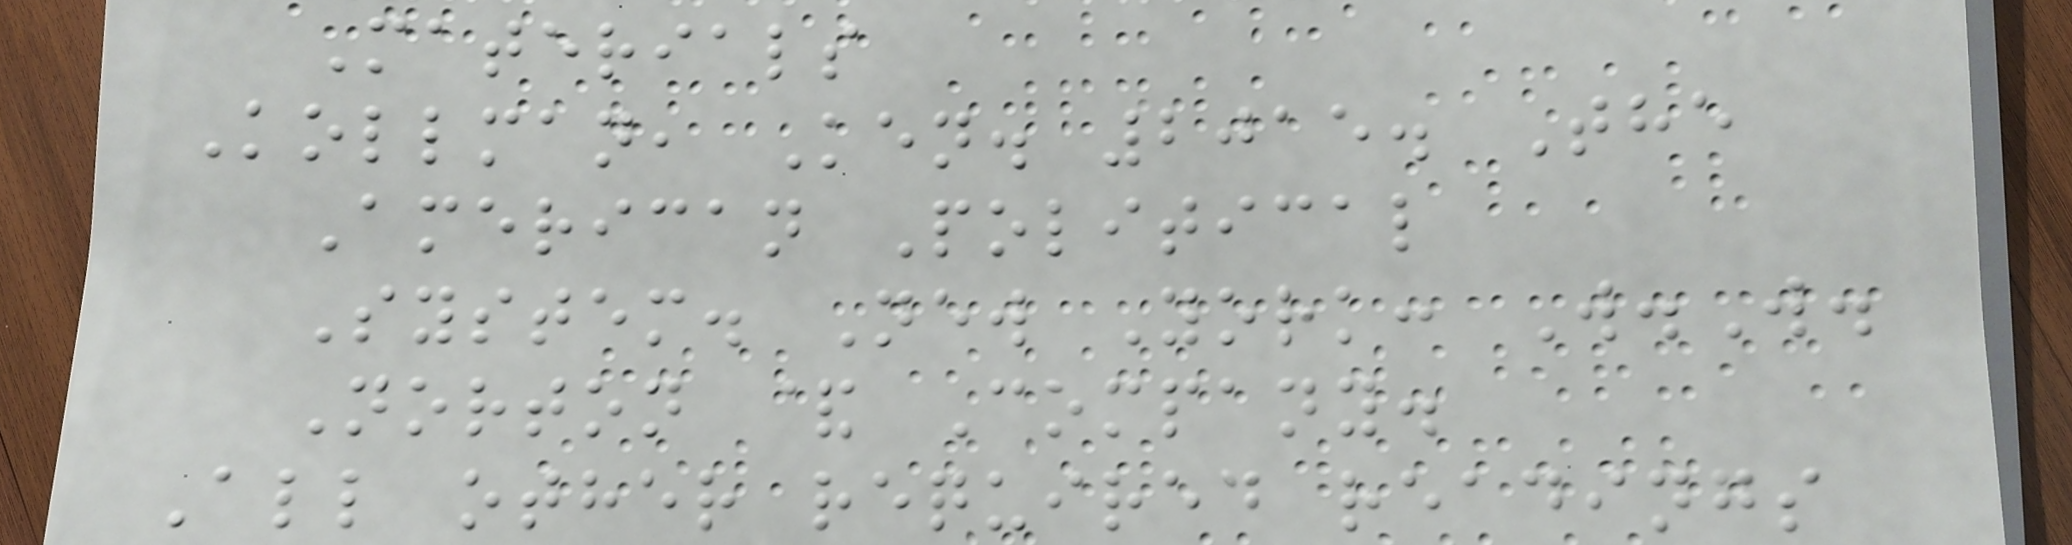Materials
Kollman, Ken. 2015. The
American Political
System. New York: W.W.
Norton & Company.
All other required readings
